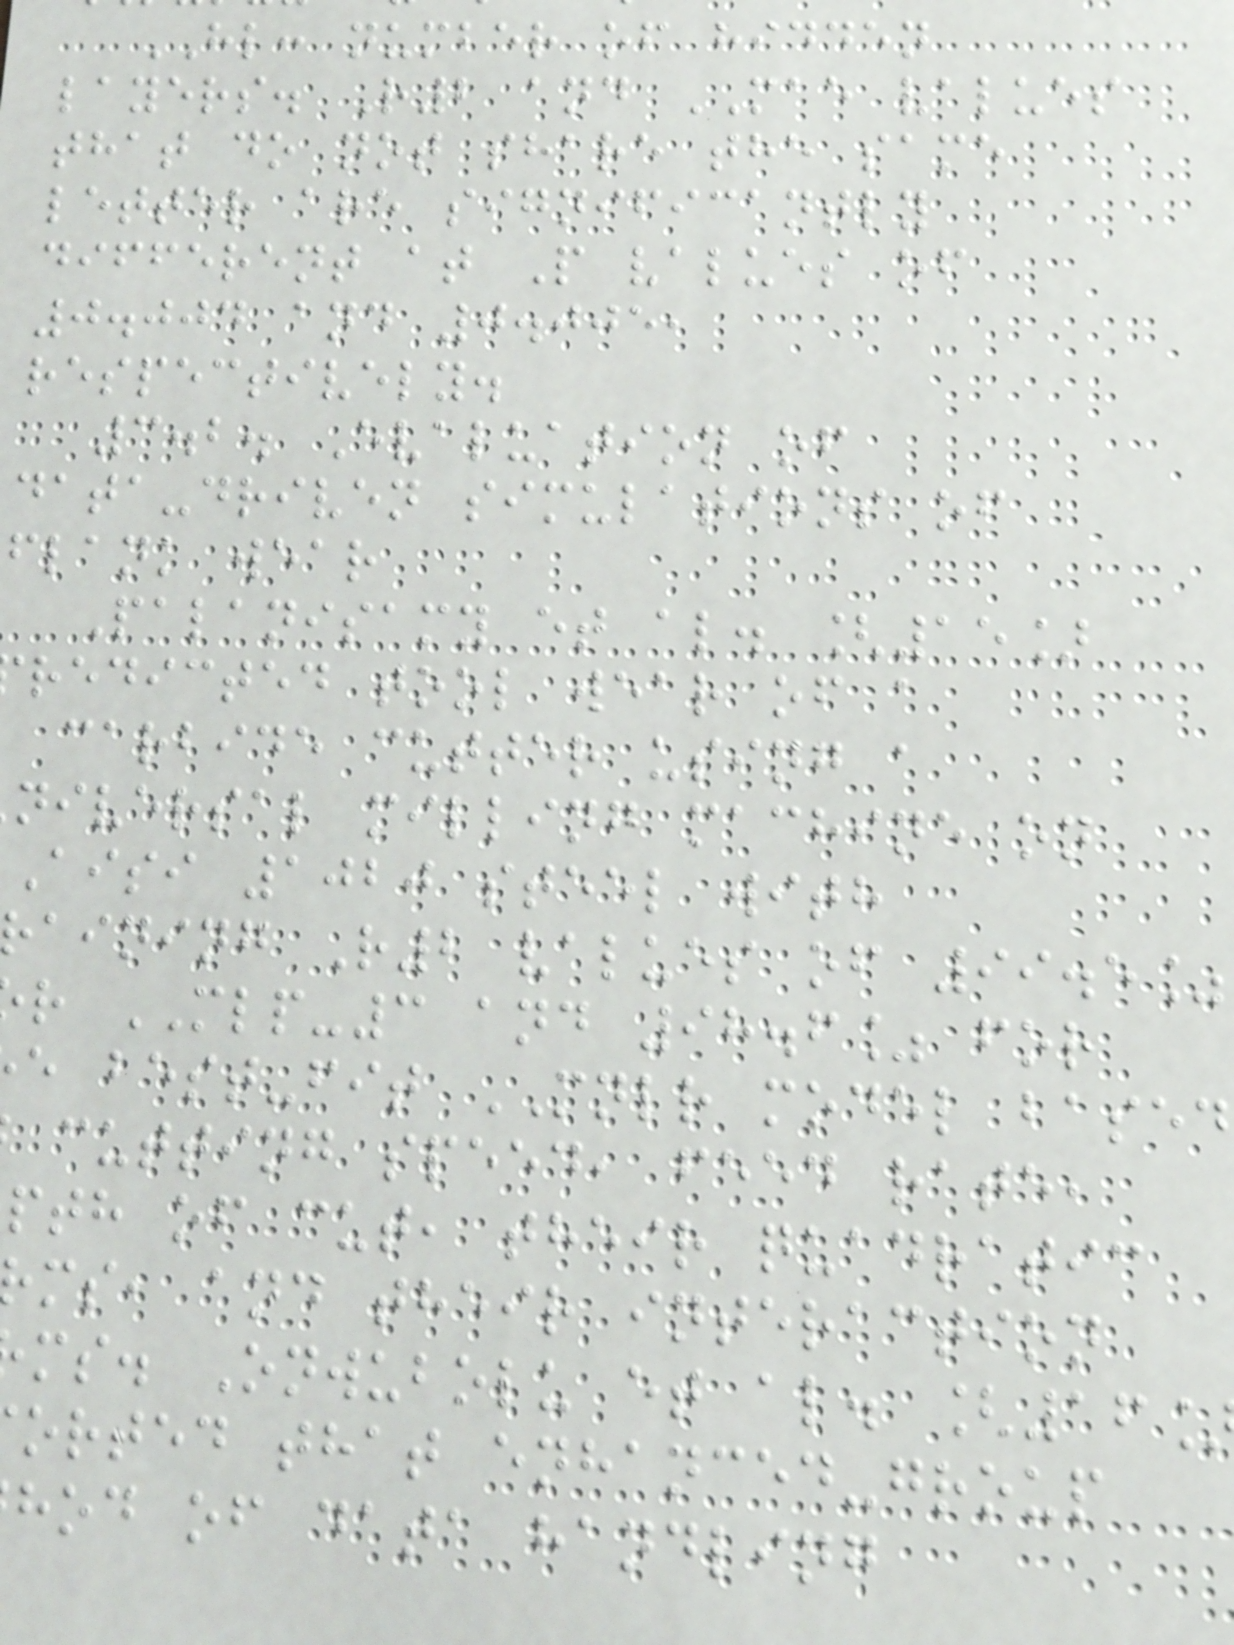HL: number of hidden
layers. R2 and MAE values
that do not share the same
letter are significantly
different at P values of
0.004 and 0.005,
respectively.
3.2. Evaluation of
data-driven simulations of
flank wear
Palanisamy et al. [15]
redicted tool wear of a
carbide cutter using a
niversal milling machine on
aisi 1020 steel with
aining R2 values of 99.5%
r MLP-3 and 98.6% for
e best-fit MNLR model based
cutting speed, feed rate,
pth of cut, their quadratic
ms, and their interaction
ms. Onwubolu et al. [16
orted that enhanced-group
hod of data handling
